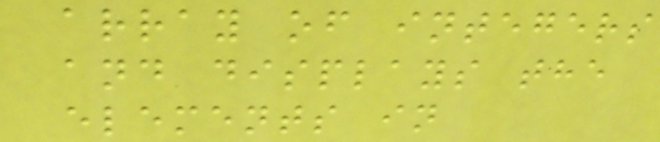array of integers
and displays the
elements in
